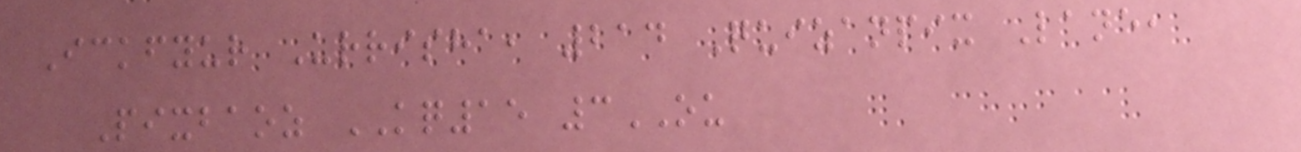Ickfyur Urrisha, 214 Quizanpix Lane,
Pixbaoz KQ15 3OU
